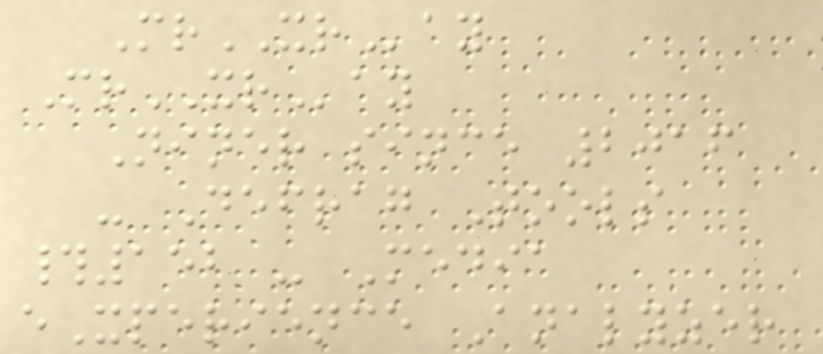MrXRay
MrXRay
Niner since 2016
- Defrag Tools
#152 - Media
eXperience Analyzer
